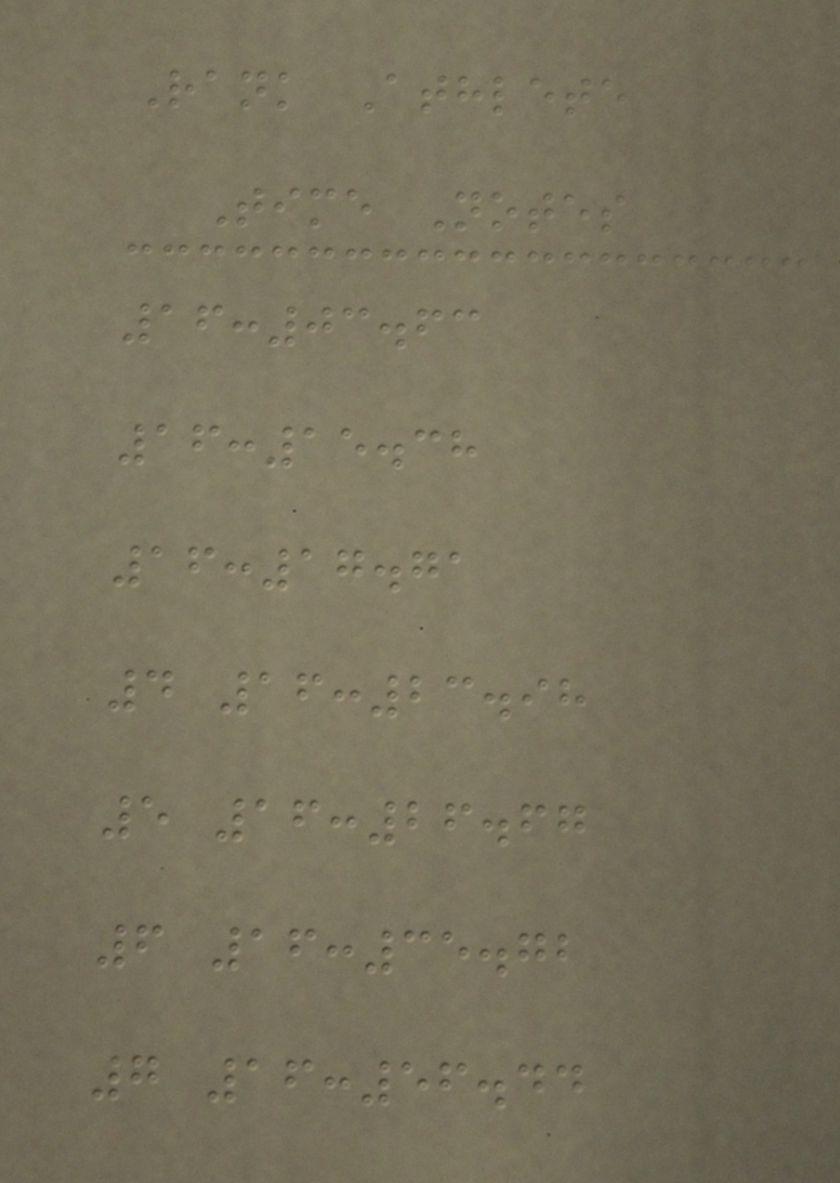Rank Athlete
Time Notes
16:03.63
16:15.38
16:17.71
4 16:23.98
5 16:26.67
6 16:35.72
7 16:56.44
